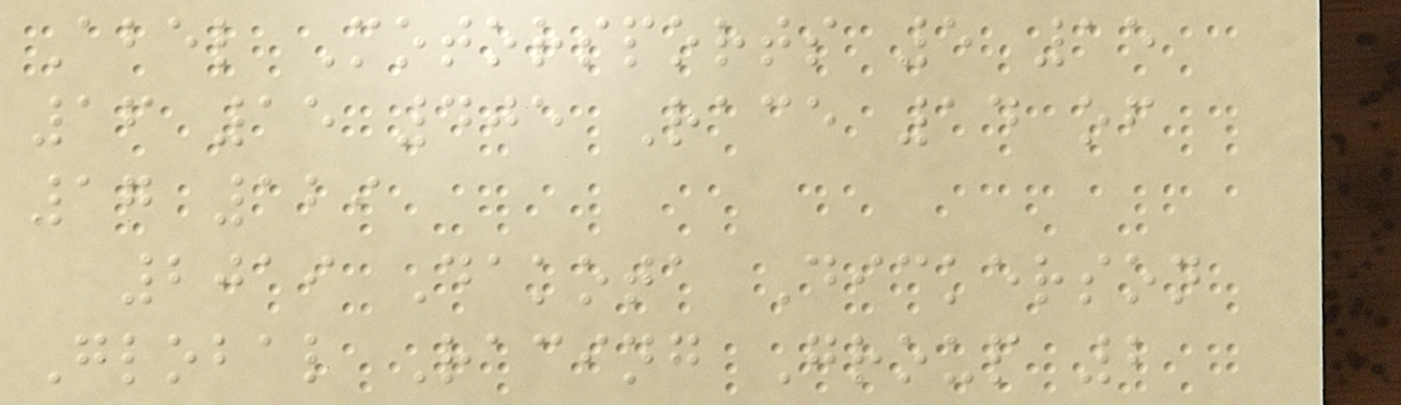Abel Motorsports 5 15
16 15 405 Race 14 of
17 129
2019 Dakota Dickerson
Global Racing Group 2
